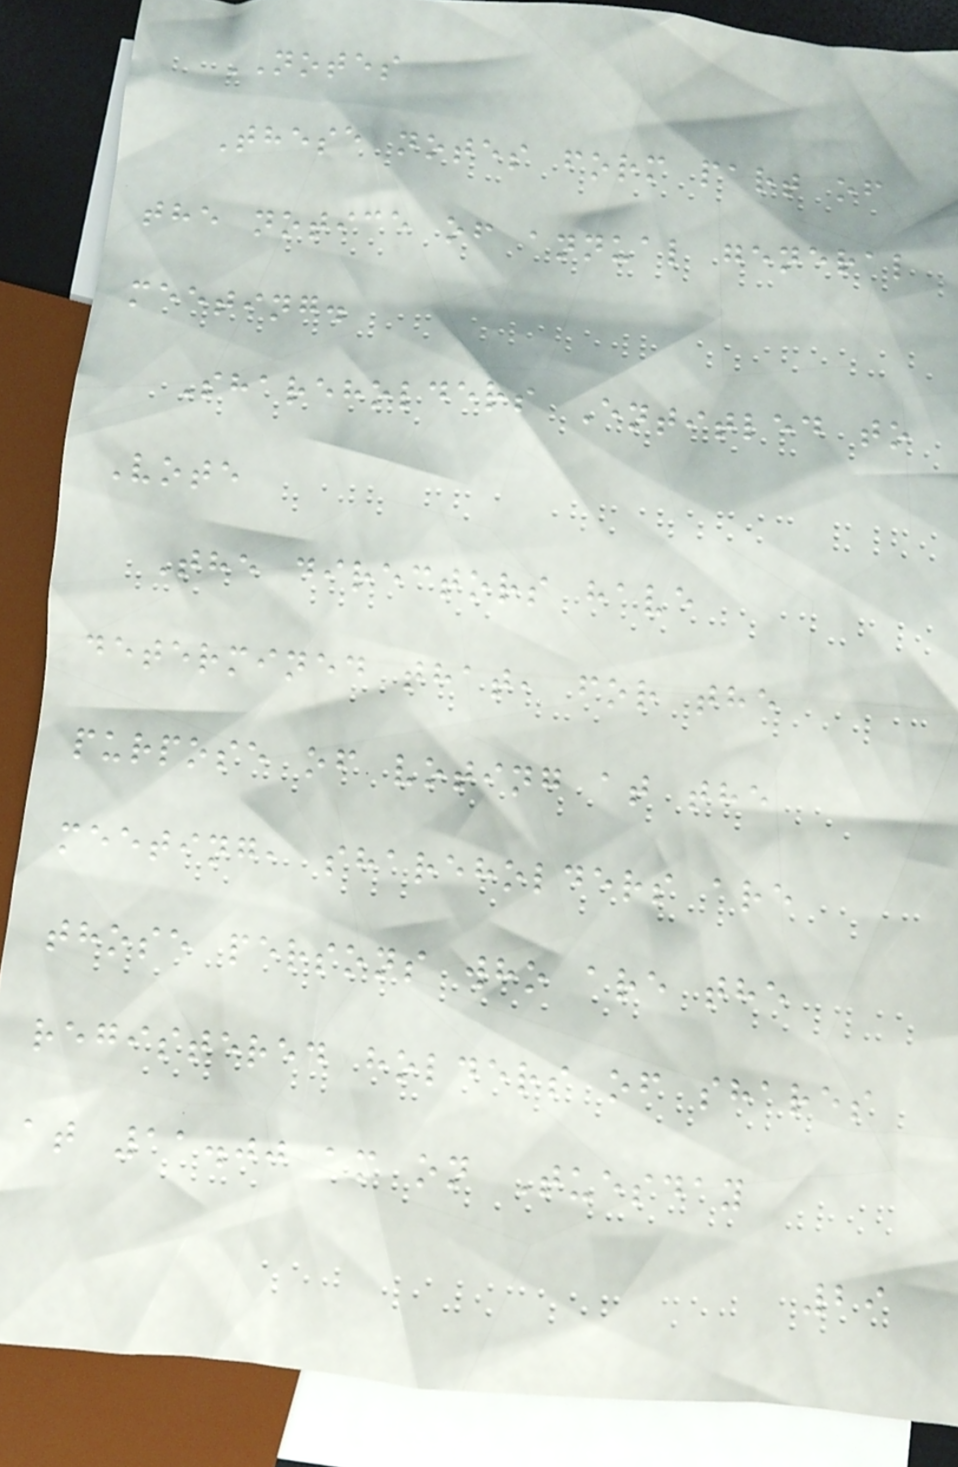NOTES
These notes form part of
the notice of annual general
meeting.
Shareholders Entitled to
Vote
The directors have
determined that, for the
purpose of voting at the
meeting, shareholders are
those persons who are the
registered holders of shares
at 11.00 am on Tuesday
29
